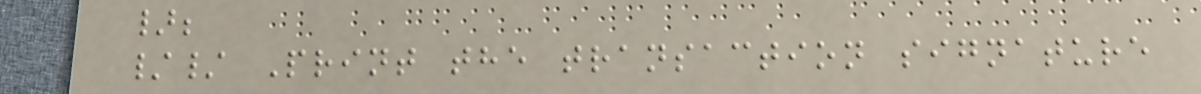};
// Print the transaction signature
